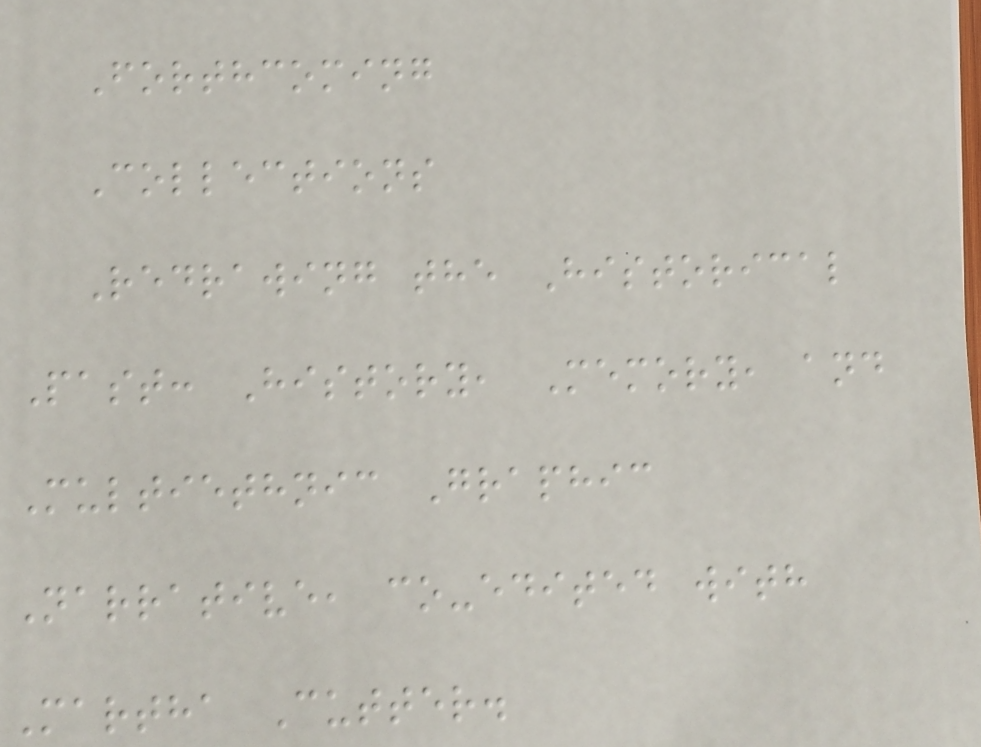Forthcoming
Collections
Redrawing the Historical
Past: History, Memory, and
Multiethnic Graphic
Narrative, co-edited with
Martha Cutter.
